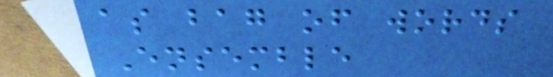as bag of words
Ensemble
